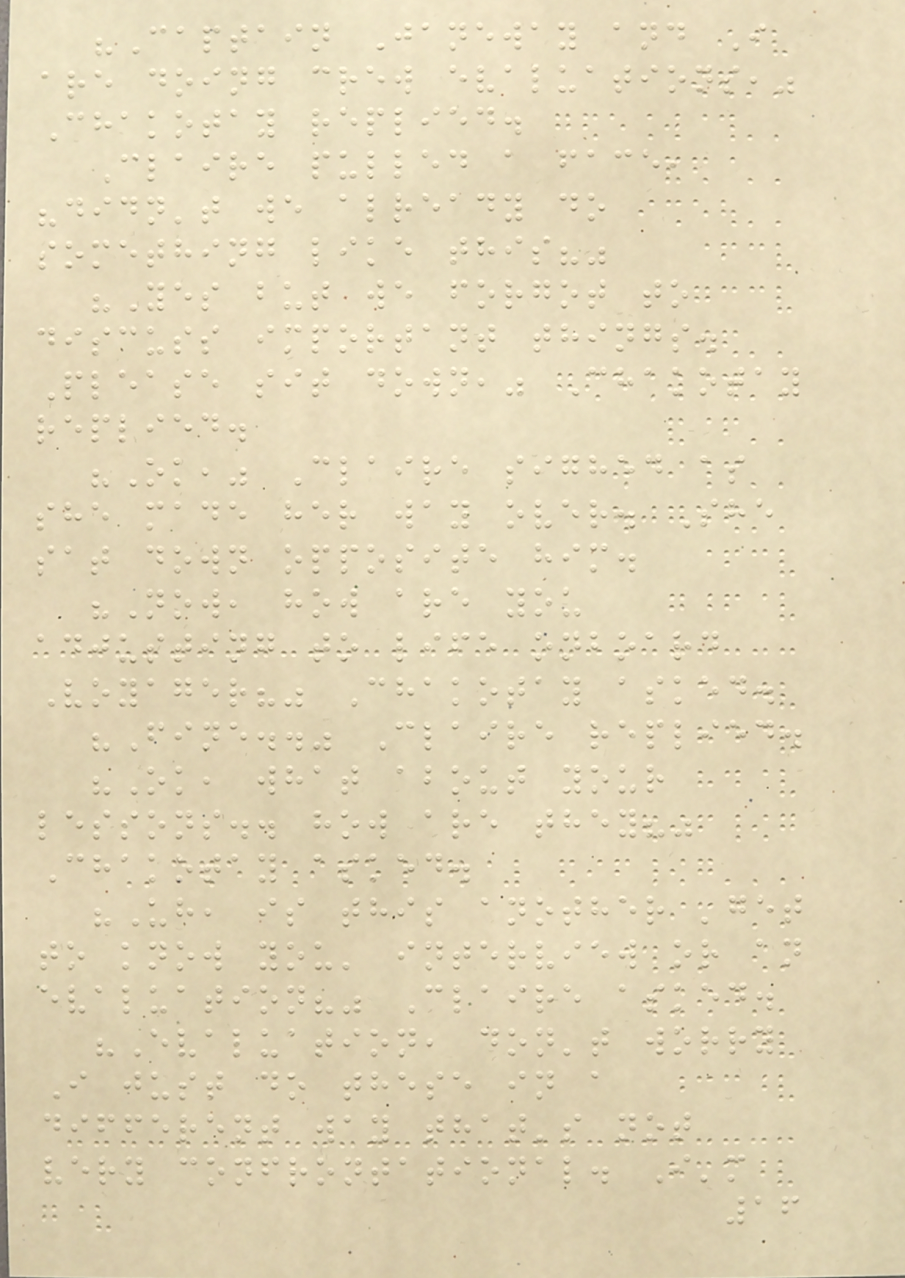"Captain Janeway and I
are doing crew evaluations,"
Chakotay replied.
Claire pulled a face,
"didn't we already do
something like this?"
"Yes but we forgot to
discuss important things.
Please sit down," Chakotay
replied.
"Ok," Claire sighed as
she made her way over. She
sat down opposite him.
"Now, how are you
adjusting to life onboard
Voyager?" Chakotay asked.
"Fine.." Claire replied.
"Ok, what about your
lessons.. how are they?"
Chakotay asked.
"Uh, is this another 'get
to know you' interview or an
evaluation?" Claire asked.
"Evaluation, don't worry
I just do these in a
different way that's not
very confrontational. I'm
16
